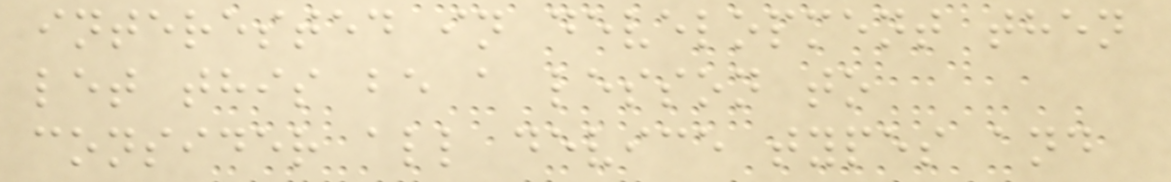interested in development then
let this be a lesson to
consider all device types and
